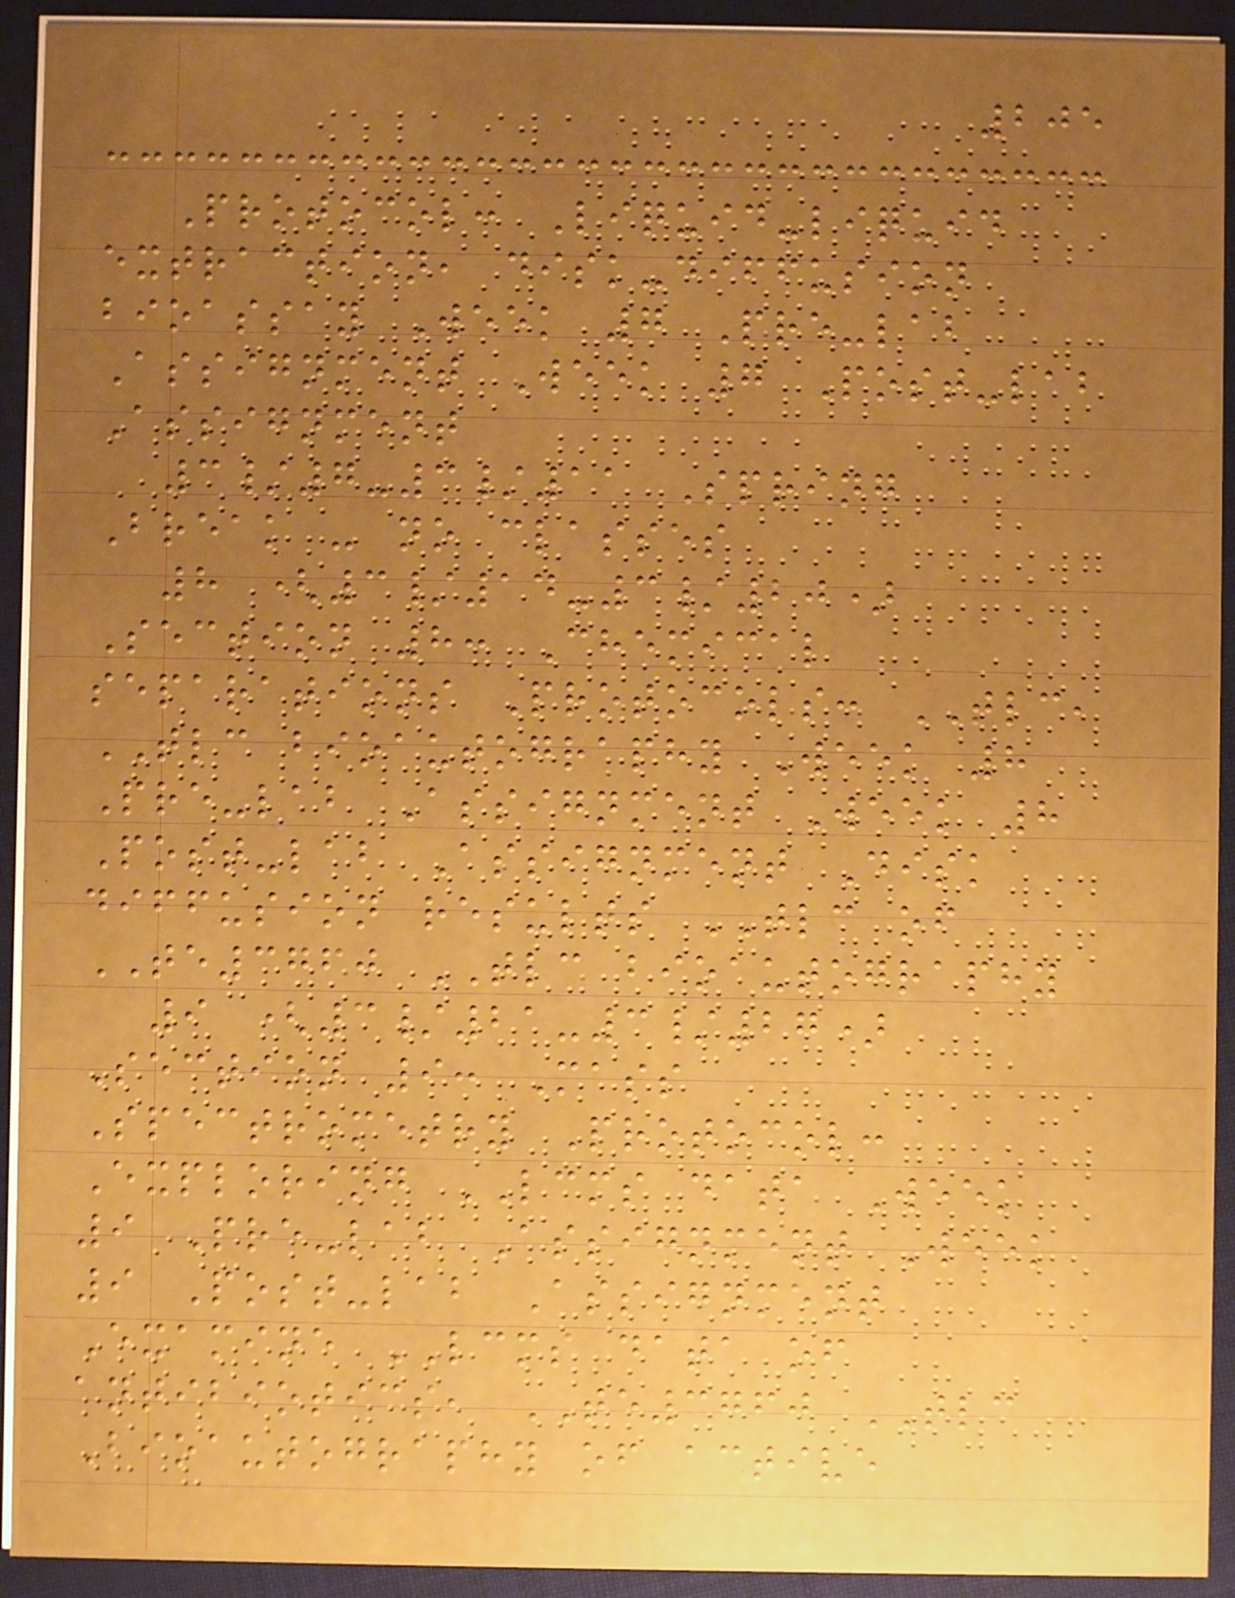205
Protocol: Liquid-liquid
extraction, disk-diffusion
bioassay Week 7 Pre-lab
Assignment Week 7 Post-lab
Assignment
3/7-3/11 Spring
Break - no classes
8 (3/14-3/20)
Section 8: Chemical
separations Protocols: TLC,
TLC bioautography Week 8
Pre-lab Assignment Week 8
Post-lab Assignment Disk
diffusion results TLC of
TE3760 TLC bioautography
9 (3/21-3/27)
Section 9: Mass
Spectrometry Protocol:
Exploring LCMS data Week
9 Pre-lab Assignment Week
9 Post-lab Assignment
Examine LCMS data of
antibiotics, TE3760 TLC
Bioautography of active
